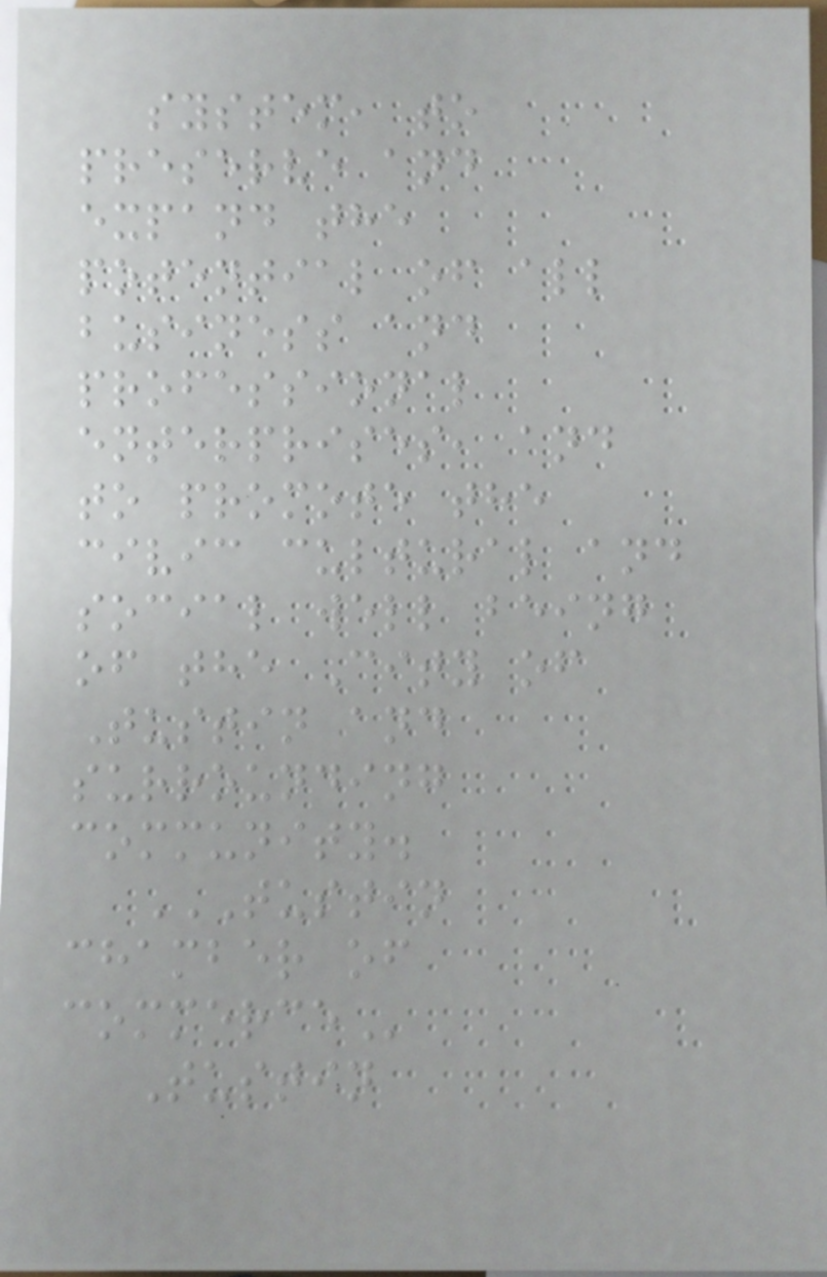system, to
preserve and
expand the
potential of all
business and
professional
enterprises, and
to promote the
civic cultural and
social well being
of the City of
Tustin and
surrounding
community.
TUSTIN
CHAMBER OF
COMMERCE
Tustin
